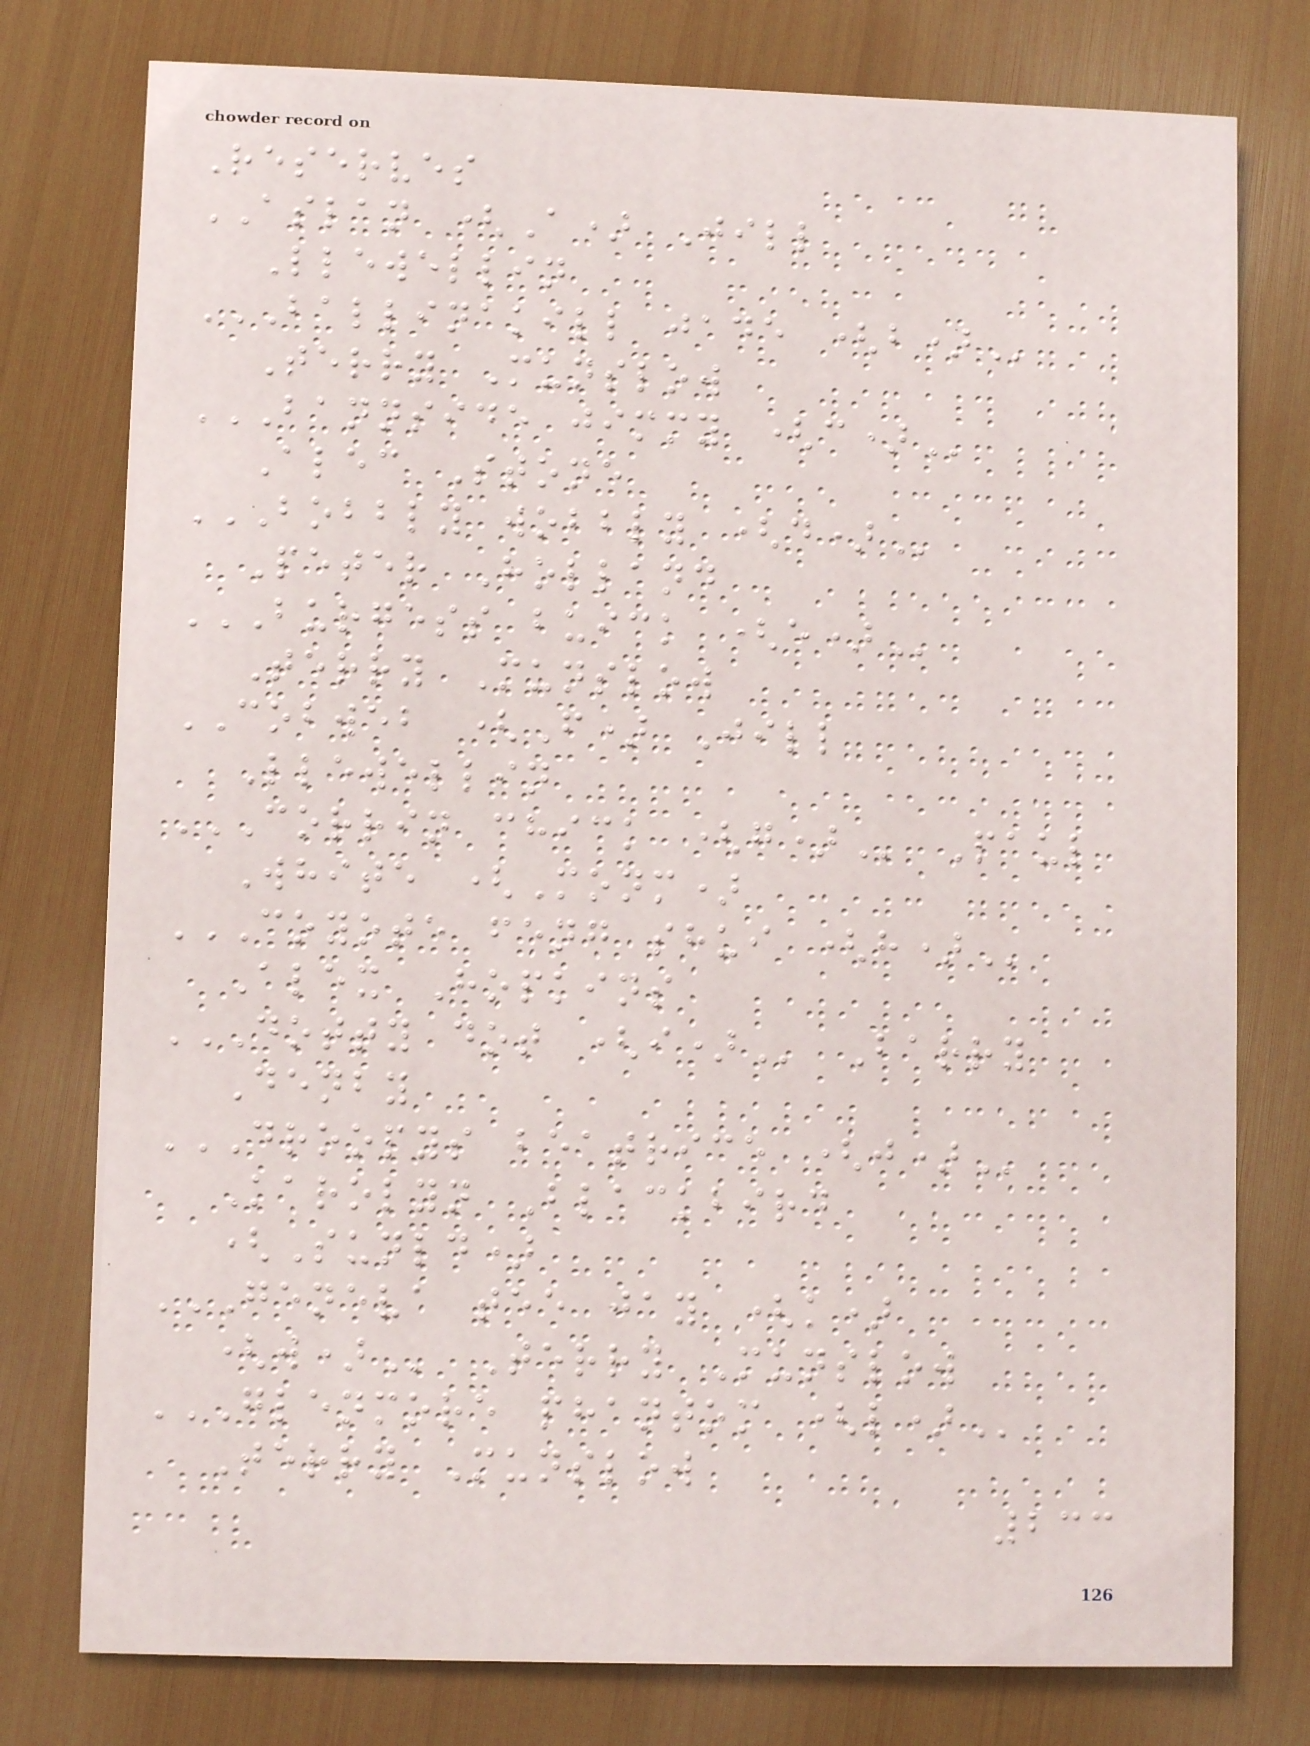Reserves
ASLAN (A) Jill
Llewellin
BALLINAKILL JADE (B)
Terry Munslow
BANNSIDE JIMMY (C)
Alec Stone
BOBBLY WOBBLY (D)
Peter Holland
BURGESS BUICK (E)
Terry Munslow
COBWEB (F) Jill
Llewellin
CORRIN CHICK (G) Paul
White (Monm)
COYOTE FENG SHUI (H)
Alex Hopkins
DOTTY DOT (I) Barry
Denby
DROOPYS BEATRICE (J)
Karolyn Blackbird
(Sunld)
GENEVA TEE JAY (K)
(W) Terry Munslow
GLENMORE PHANTOM (L)
Terry Munslow
233
